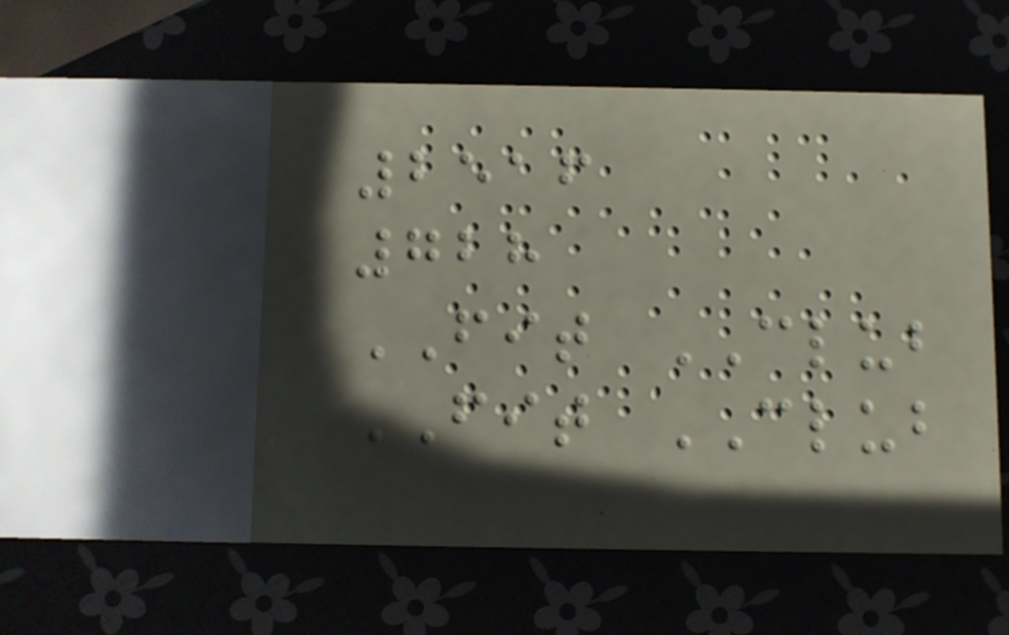2516
728
FIT CLUB
FIT CLUB
